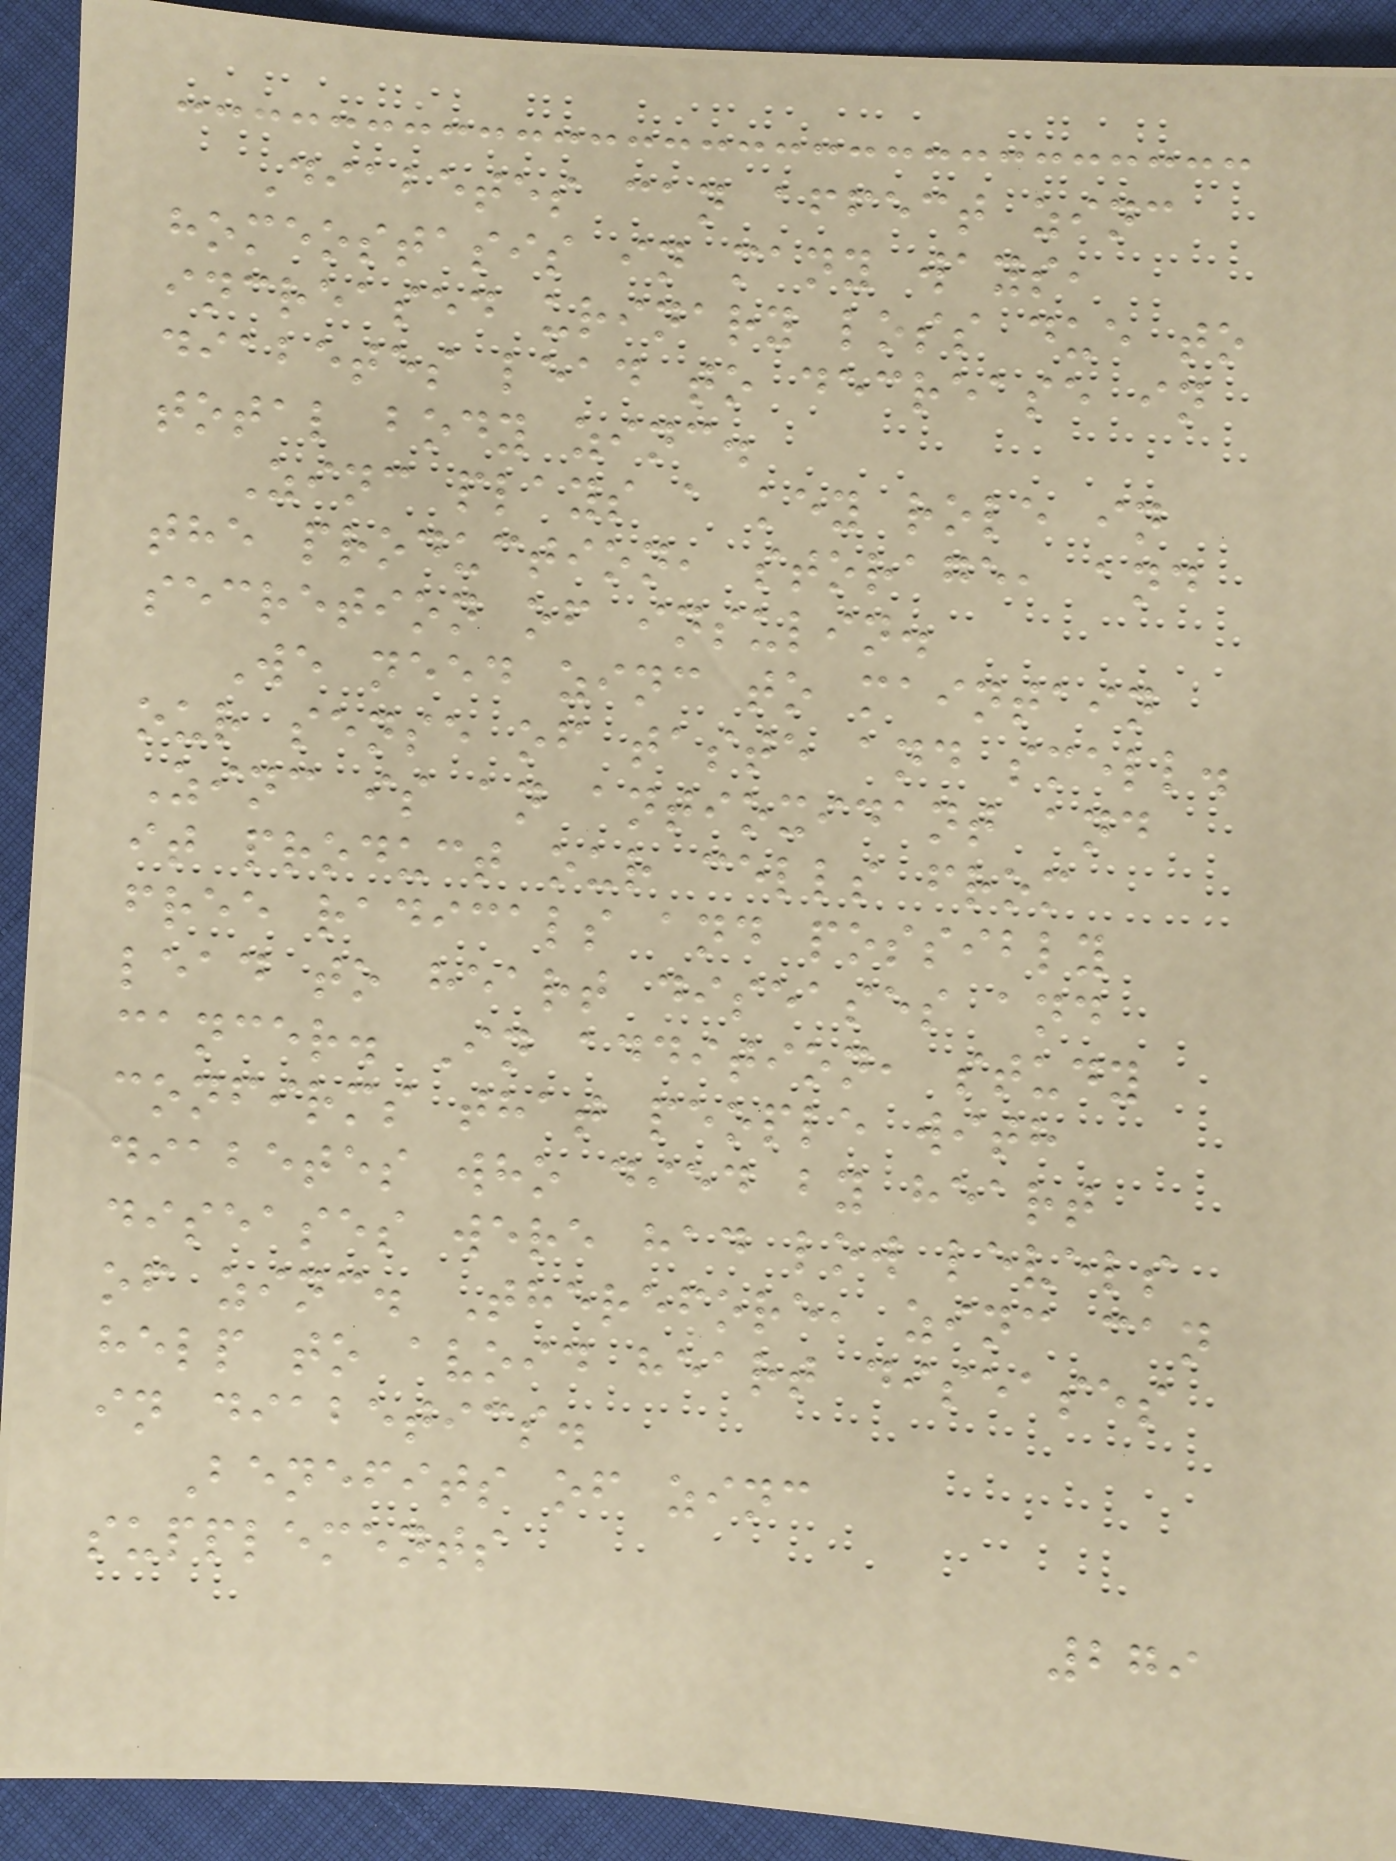Diabetes can affect zinc
homeostasis in many ways,
increased urinary loss due to
diabetes lead to decrease in
total body zinc.
Zinc plays a key role in
the production, storage, and
secretion of insulin.
We need zinc to maintain
our sense of taste and smell.
Zinc is an antioxidant and
it product our cells from
free radicals and possibly
lead to heart diseases and
cancer. In addition, study
confirms that people with
diabetes who died by heart
diseases were had low levels
of zinc. Therefore, zinc can
help to avoid heart diseases
in diabetics.
Benefits of zinc
supplements
279
